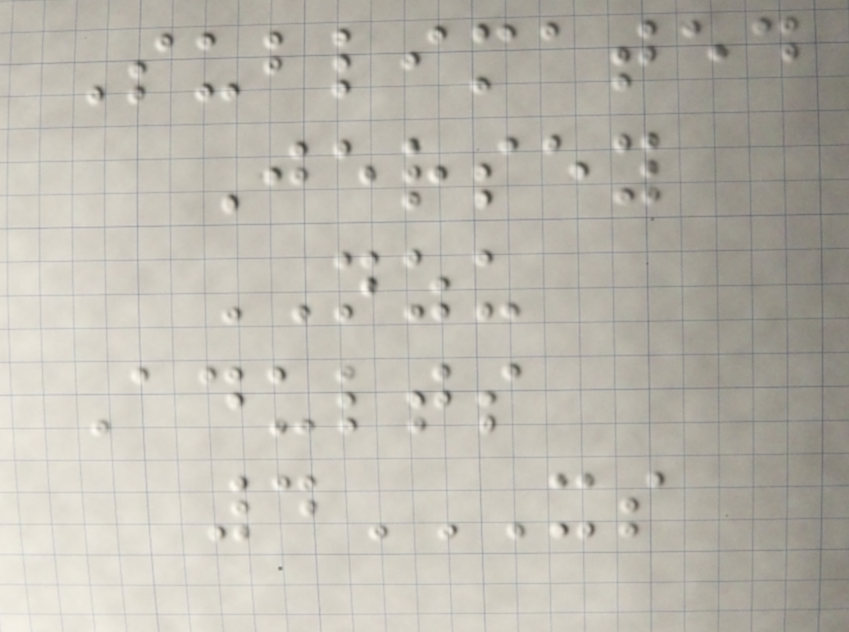Sublimated
Jersey
NZU
Adults
4XS
